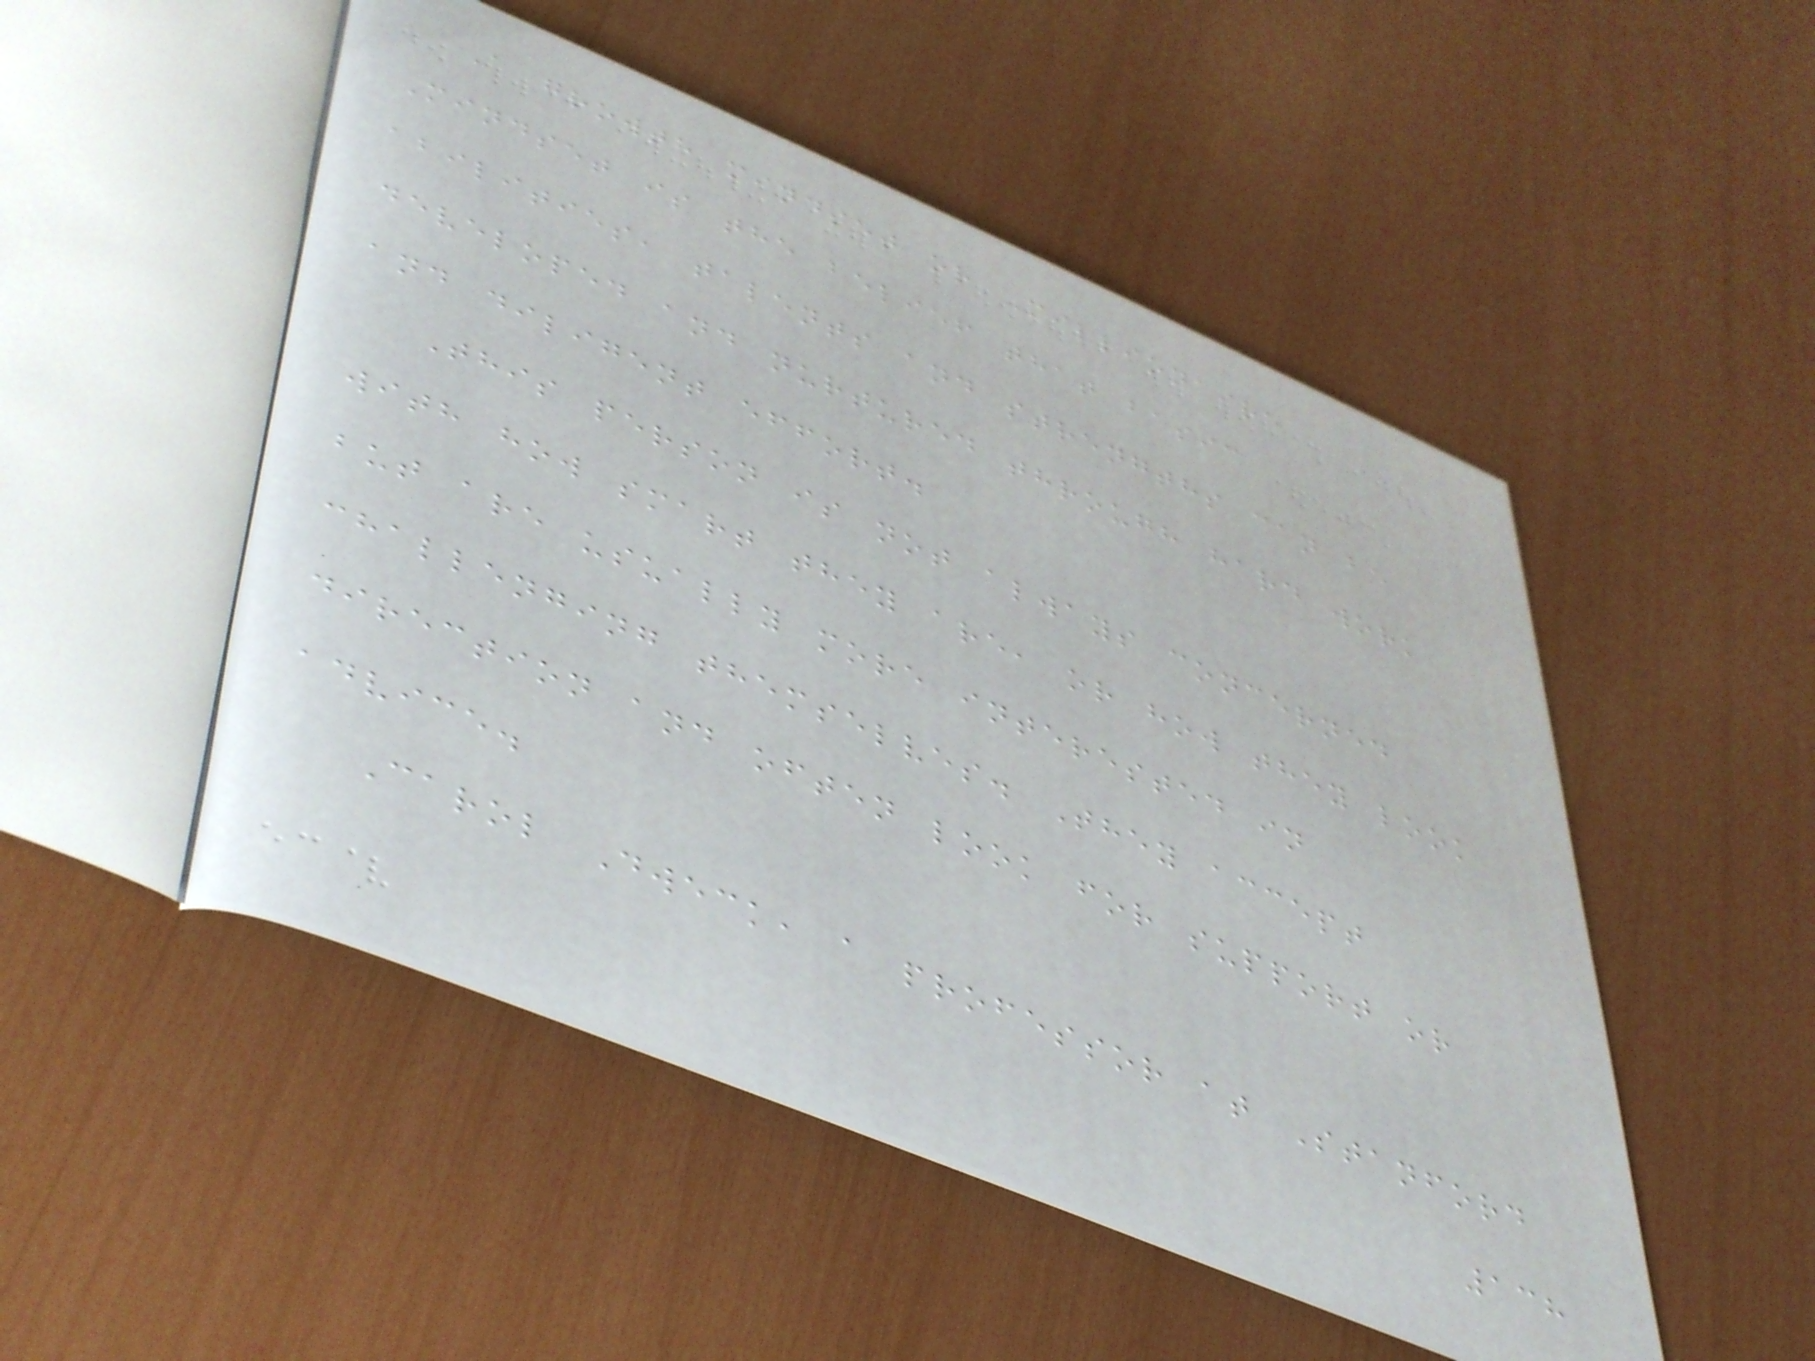A growth mindset or Millionaire
Mindset is the belief that basic
abilities, talents and strengths can be
developed and nurtured through hard work
and diligent effort.
This person is not always concerned
with how smart they are, or how they look
but are usually more interested in
challenging themselves. They accept
direction and often look for support or
advice.
Carol Dweck, a professor at Stanford
138
